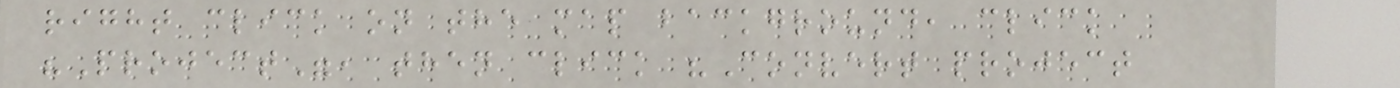right click on the map background, click
"Project", then click "Convert project
